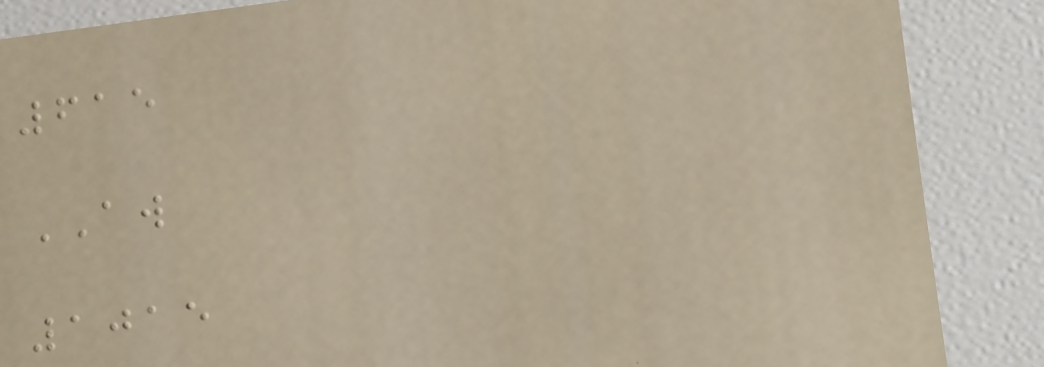615
AW
1015
